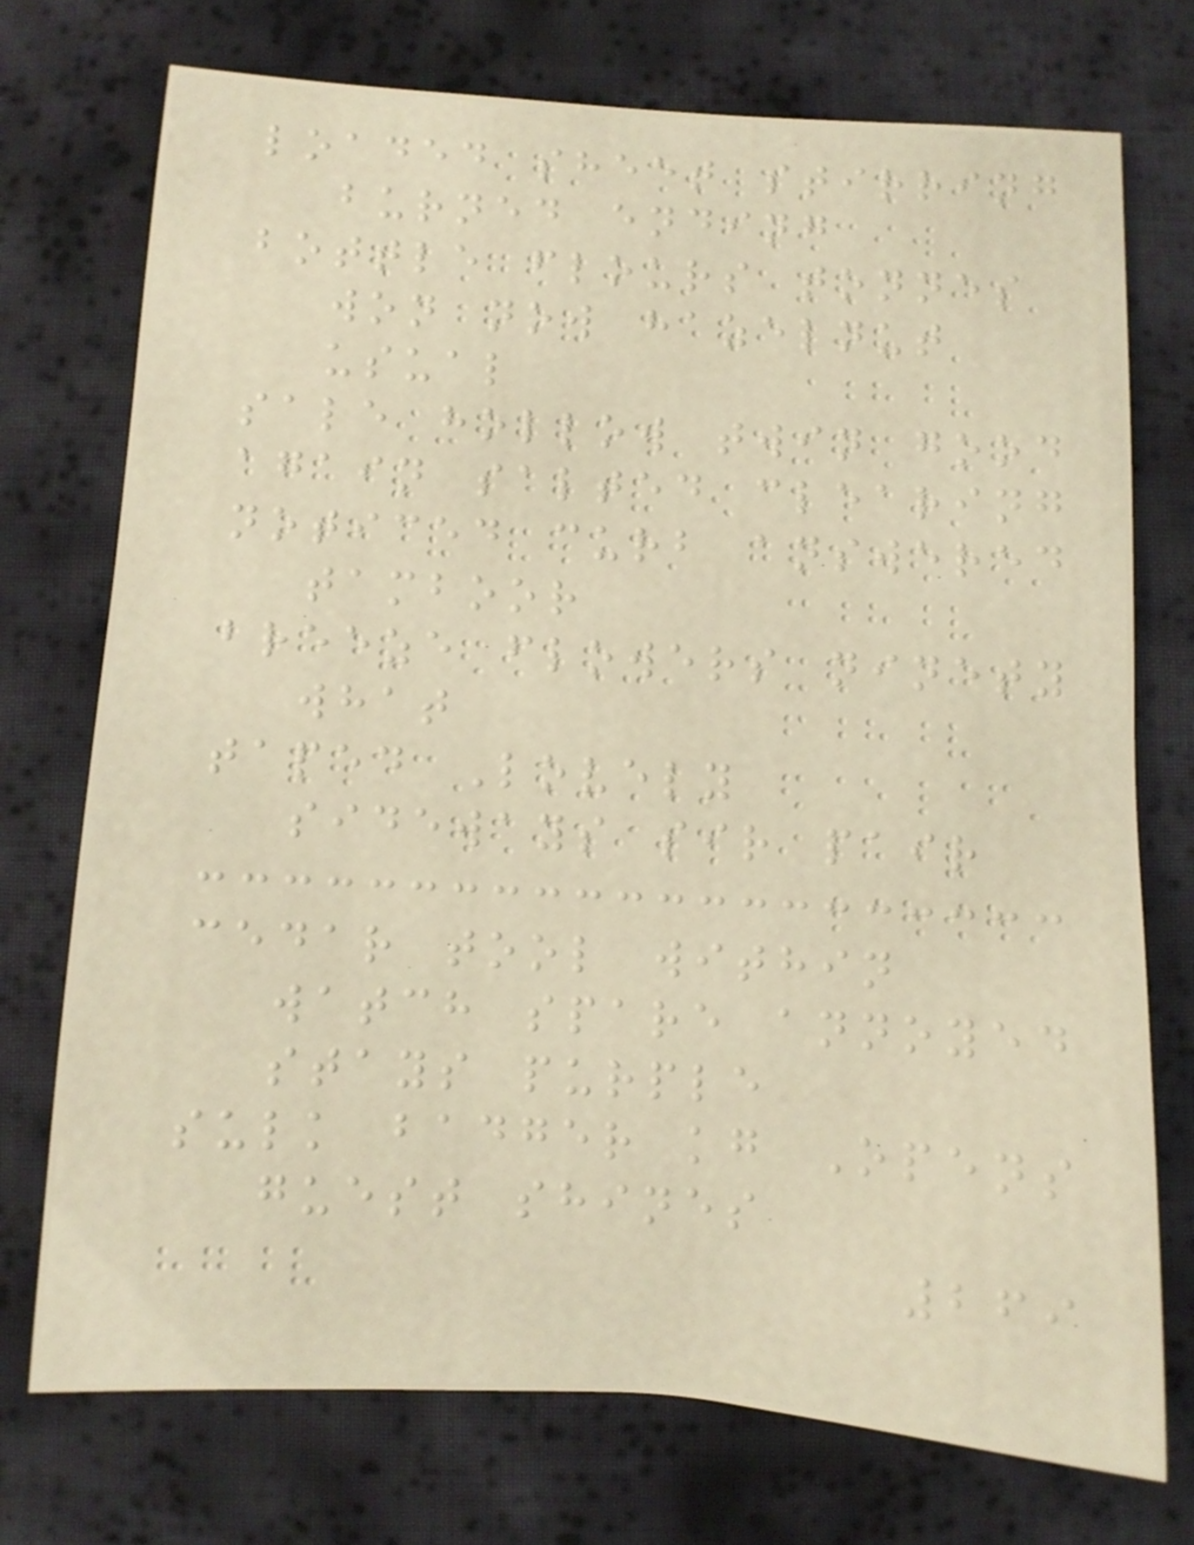loaded sheet stirring
burned ending
bottle flours tonnes
won now hazelnut
usual
sale hollow twin good
again salted clearing
noticed curb answered
tamboor
breeze flowers ninety
what
taped Lovely
sideways sir pair
cedar tool within
watch spare annoyed
stays purple
sulk badger kg Opens
guest shines
269
